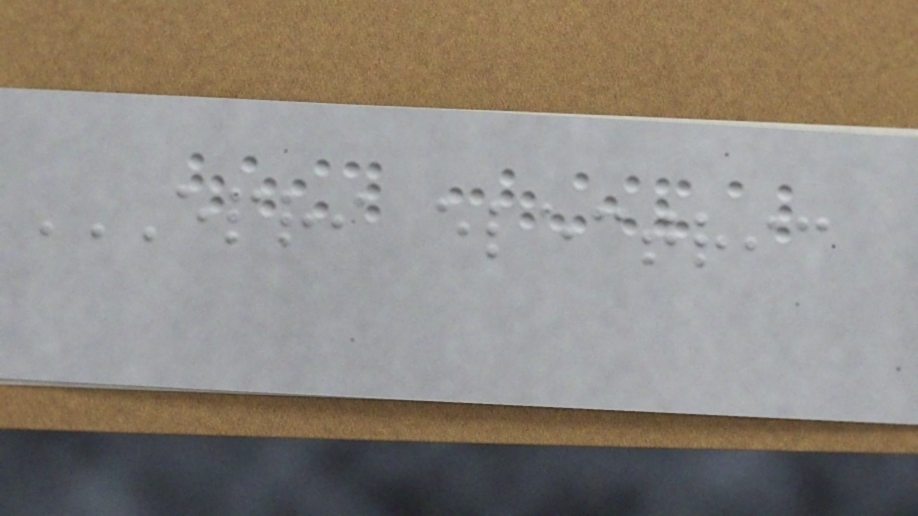EPRI ELECTRIC
